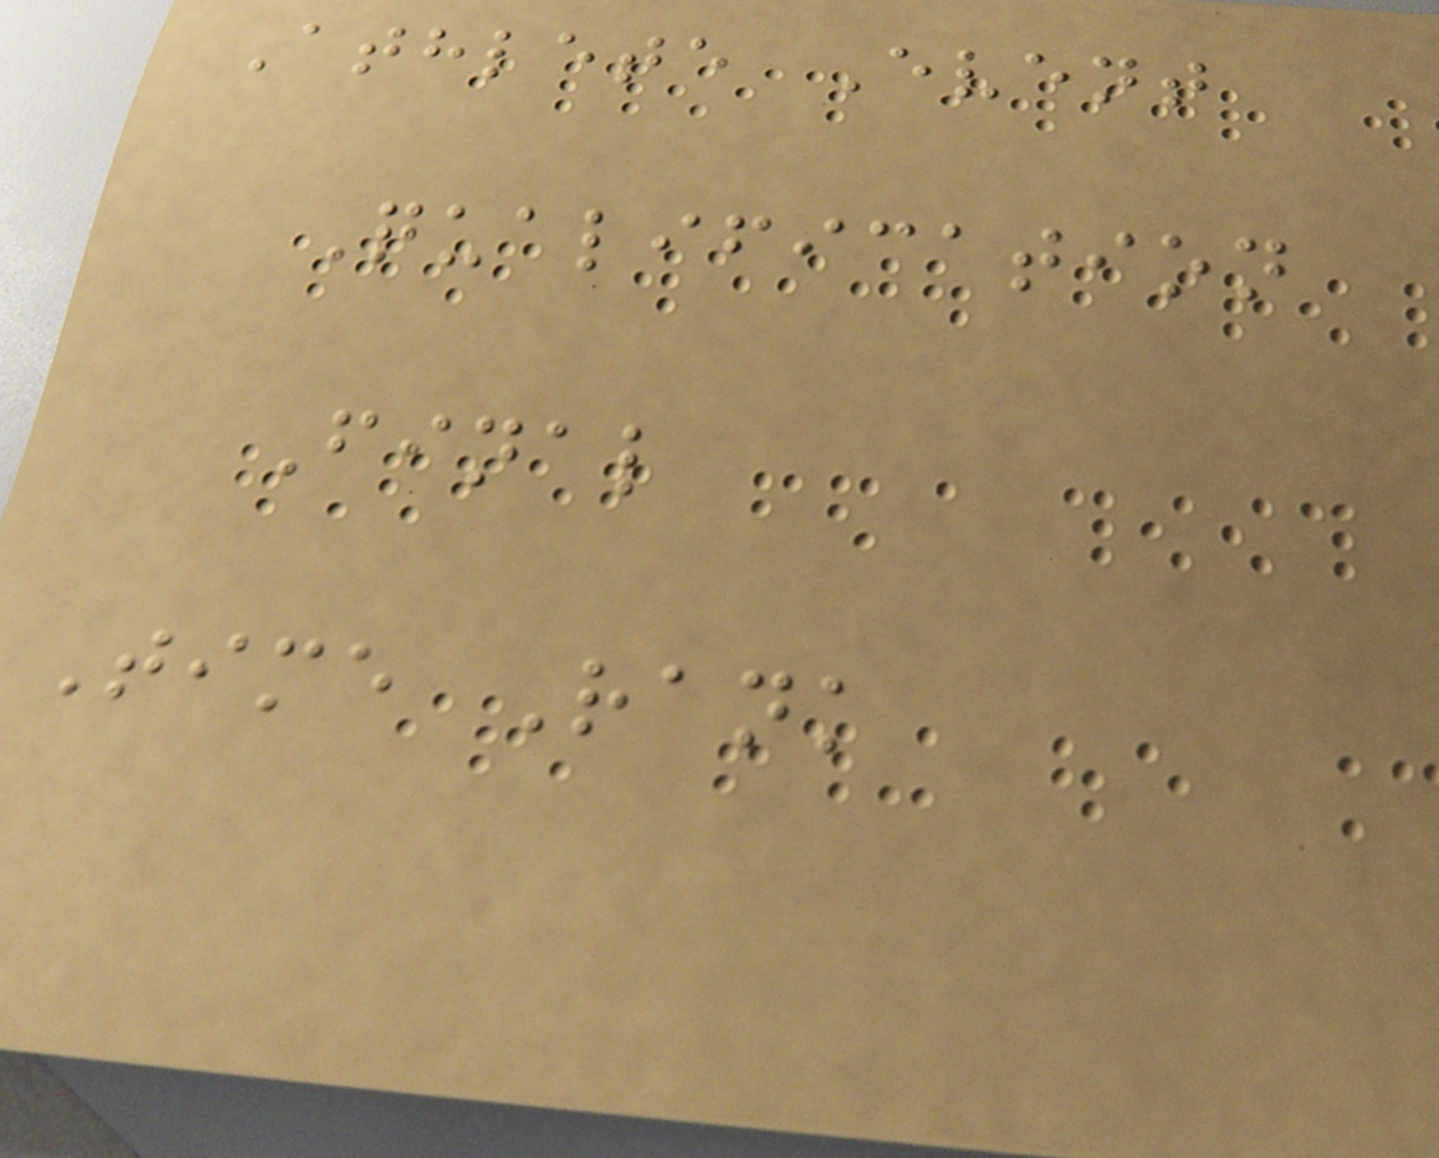Athlete Event
Qualification
Final
Time Rank
